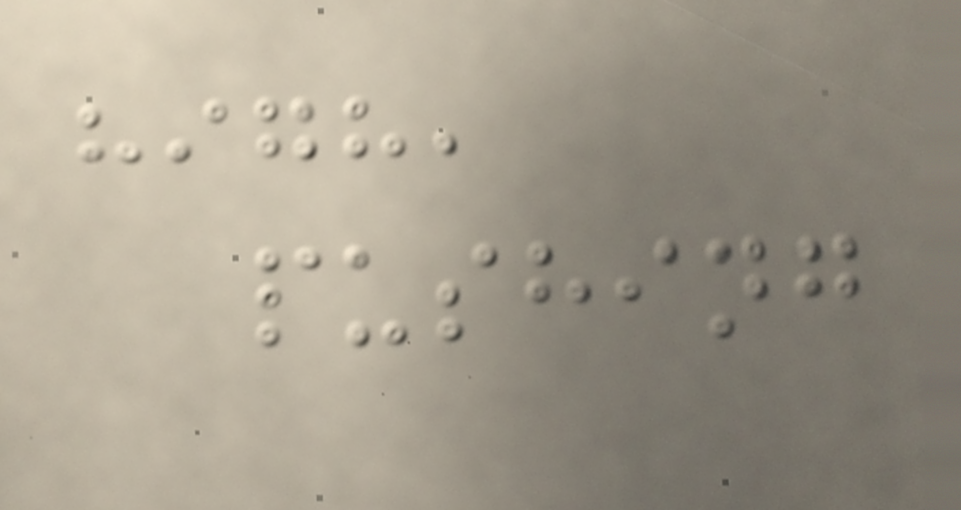high,
pushing
